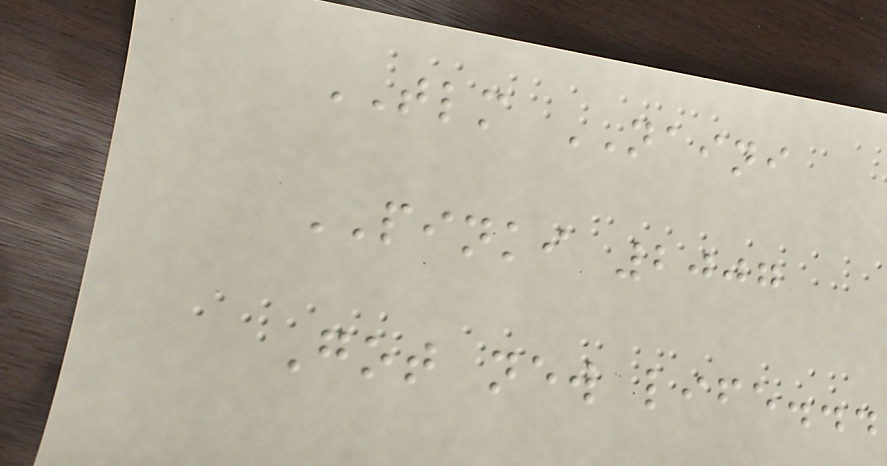TLM NAINI
PINKI 2007
Got new life...
